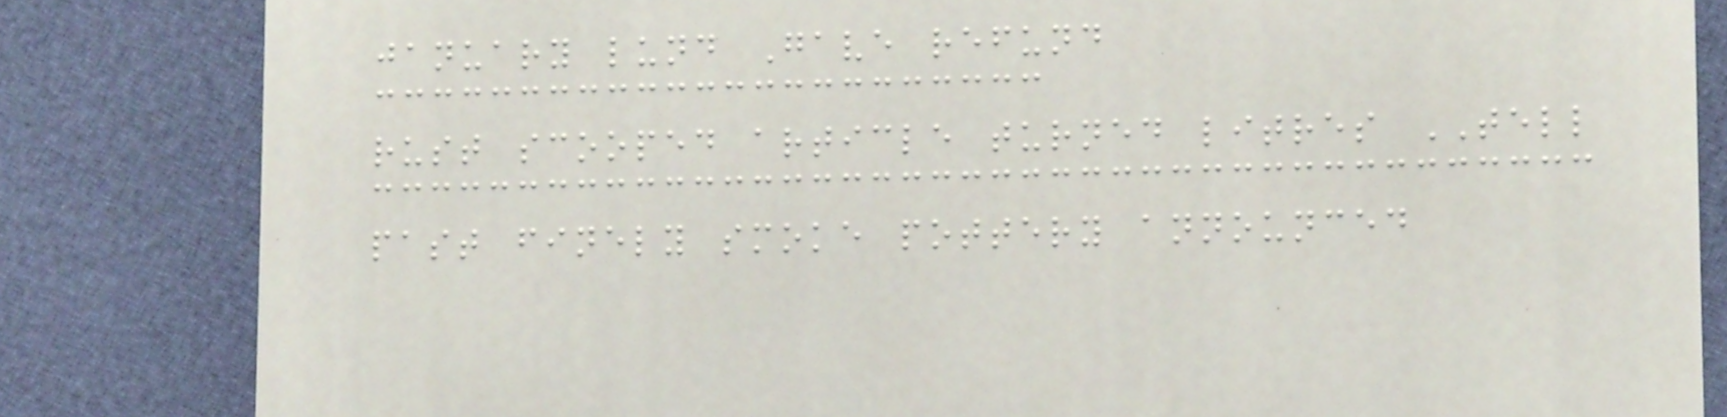january lund Gave refund
rust scooped article turned litres TELL
past finely smoke pottery announced
